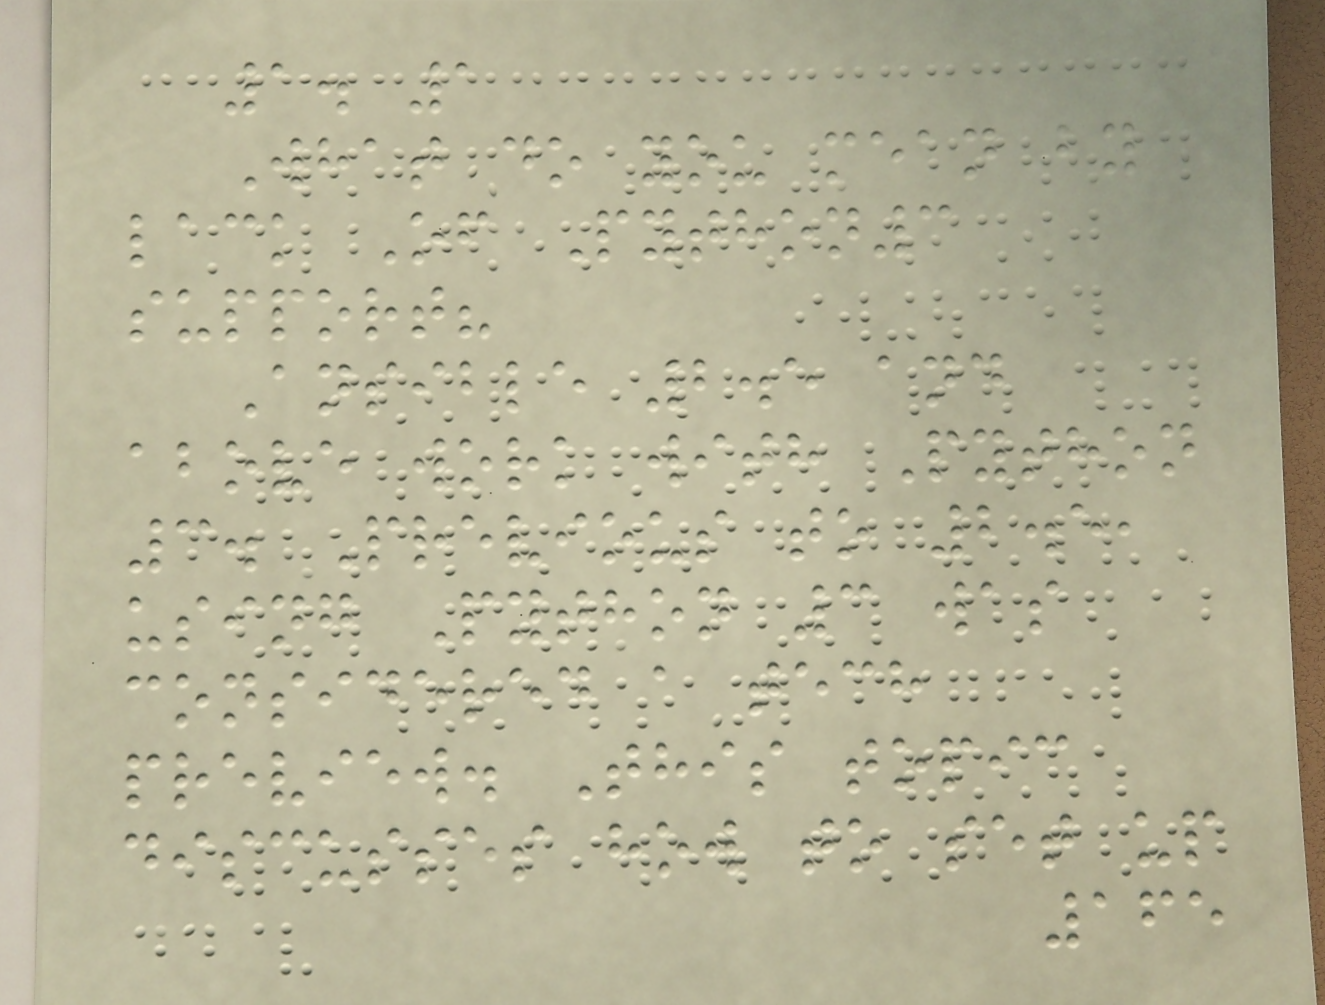1. 1
What do you mean by
lack Of Python3
support?
Ansible 2.5 and
above work with Python
3. Previous to 2.5,
using Python 3 was
considered a tech
preview. This topic
discusses how to set up
165
